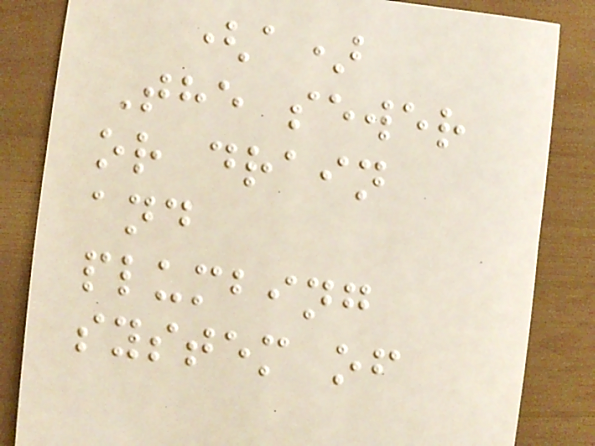(a)
The sewer
or drain
and
plumbing
system of
